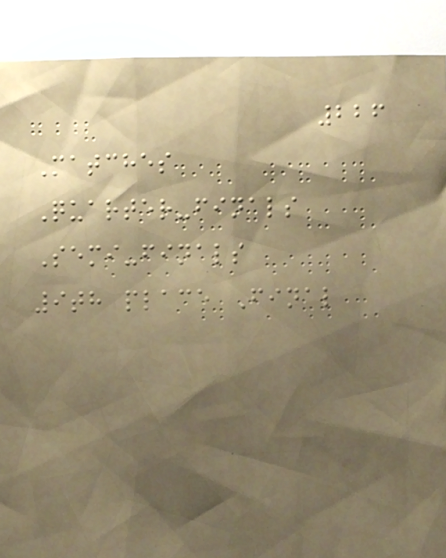226
Matches
Quarter-finals
Semi-finals
9th place Final
